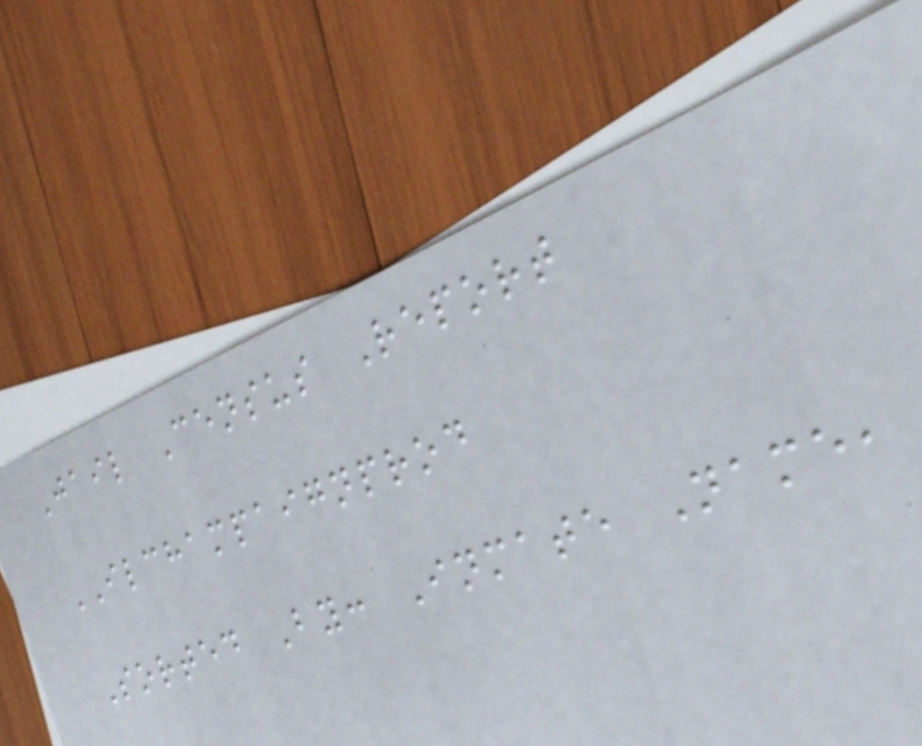Jail Census Report
ILCHAMPAIGNPROD
Sorted By: Inmate Name,
